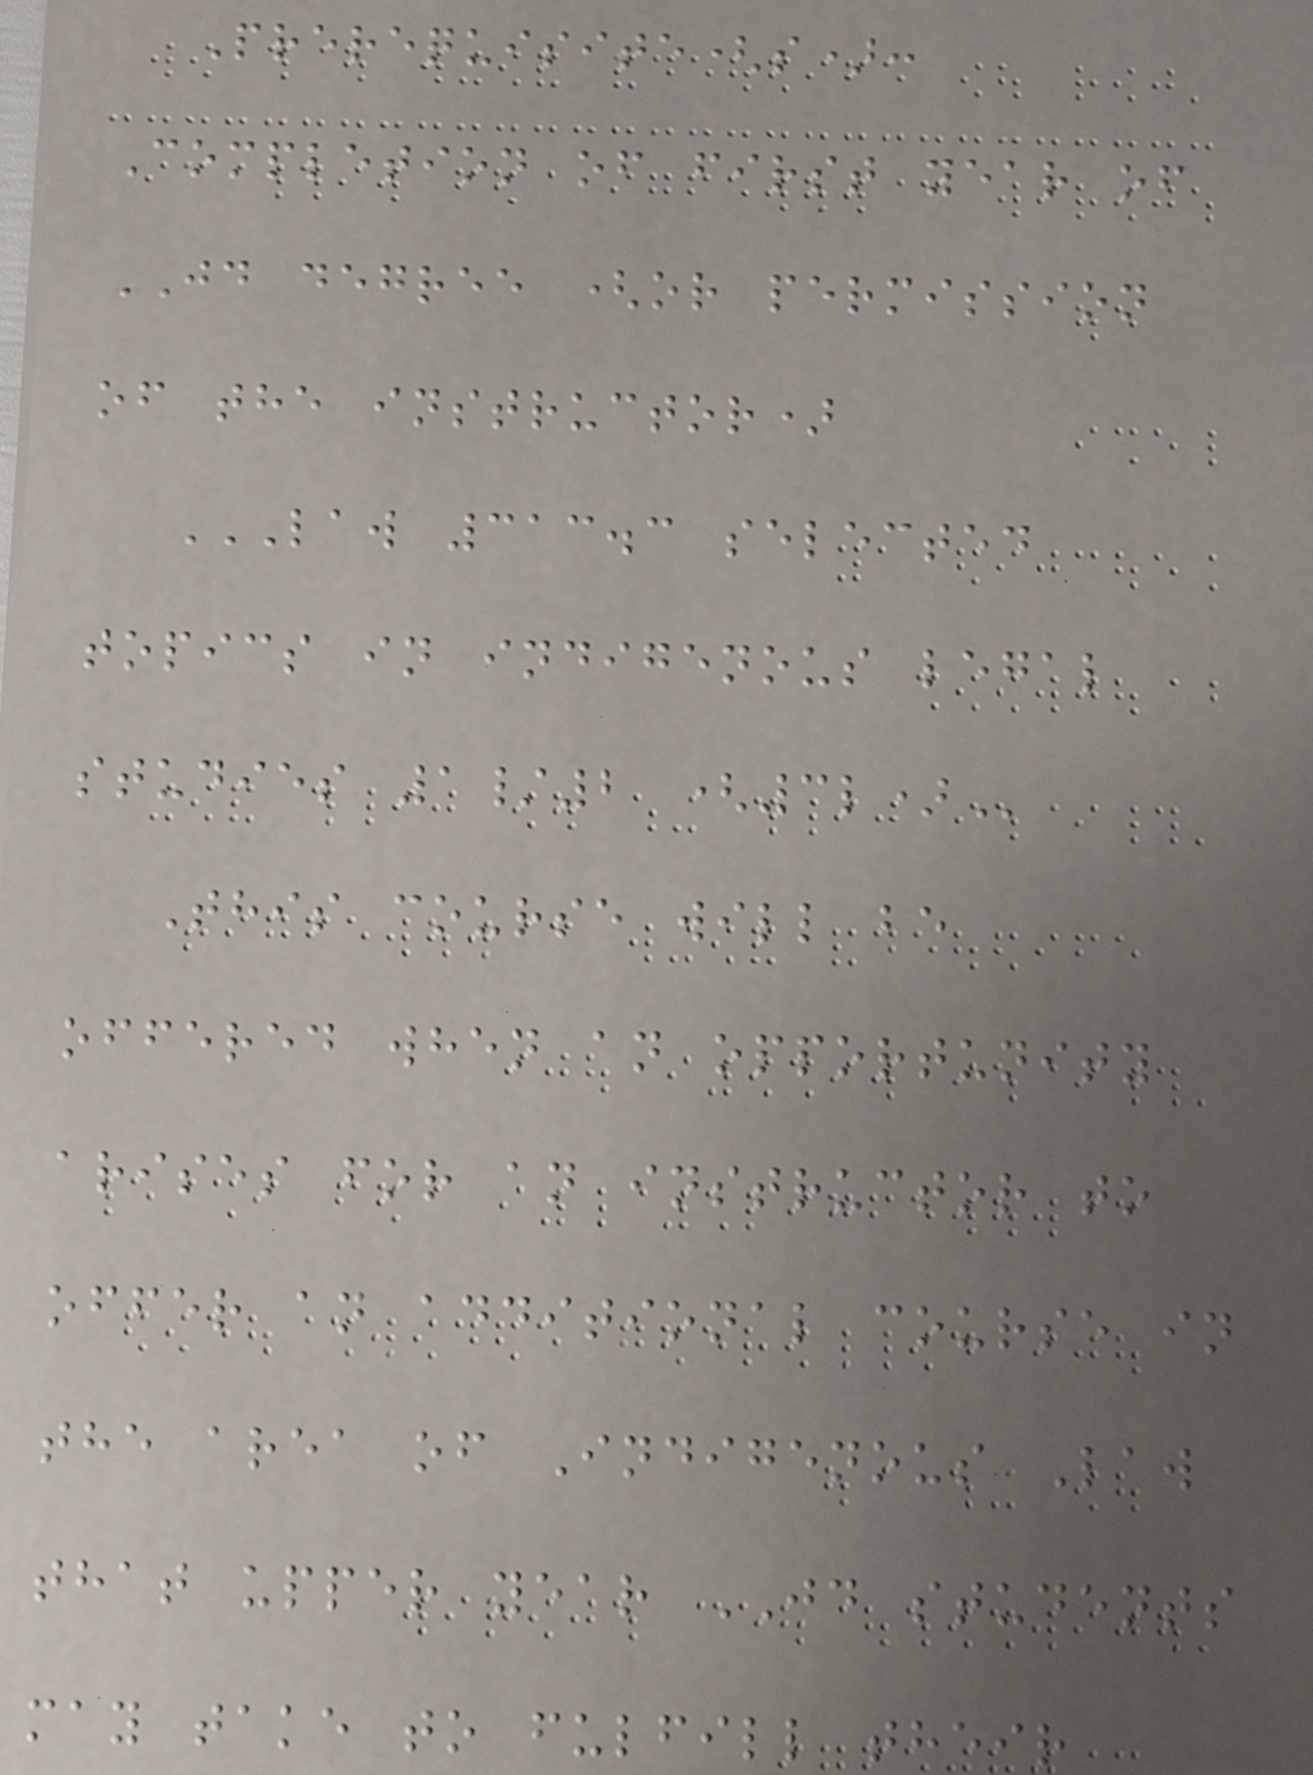Prerequisite(s):
Completion of first year of
JD degree (or permission
of the instructor)
LAW 313.3 SELECTED
TOPICS IN INDIGENOUS LEGAL
STUDIES 1/2 (3L)
This course will be
offered when an opportunity
arises for an instructor to
offer an additional course in
the area of Indigenous Law
that upper year JD students
may take to fulfill their
